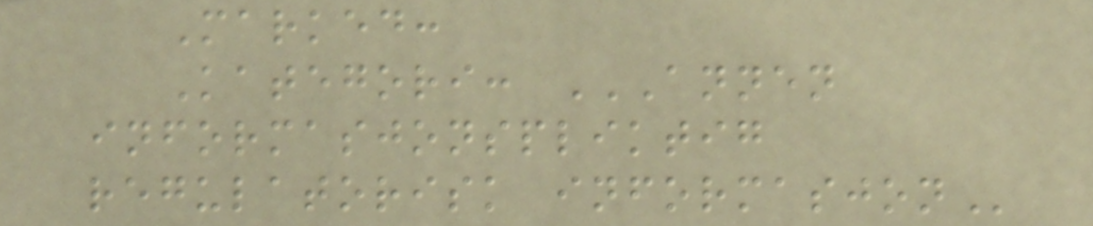Marked:
Kategori: ANNEN
INFORMASJONSPLIKTIG
REGULATORISK INFORMASJON
